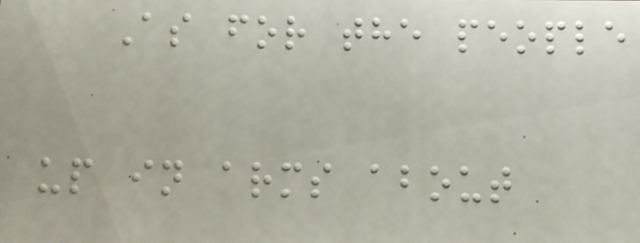As for the people
up in arms about
